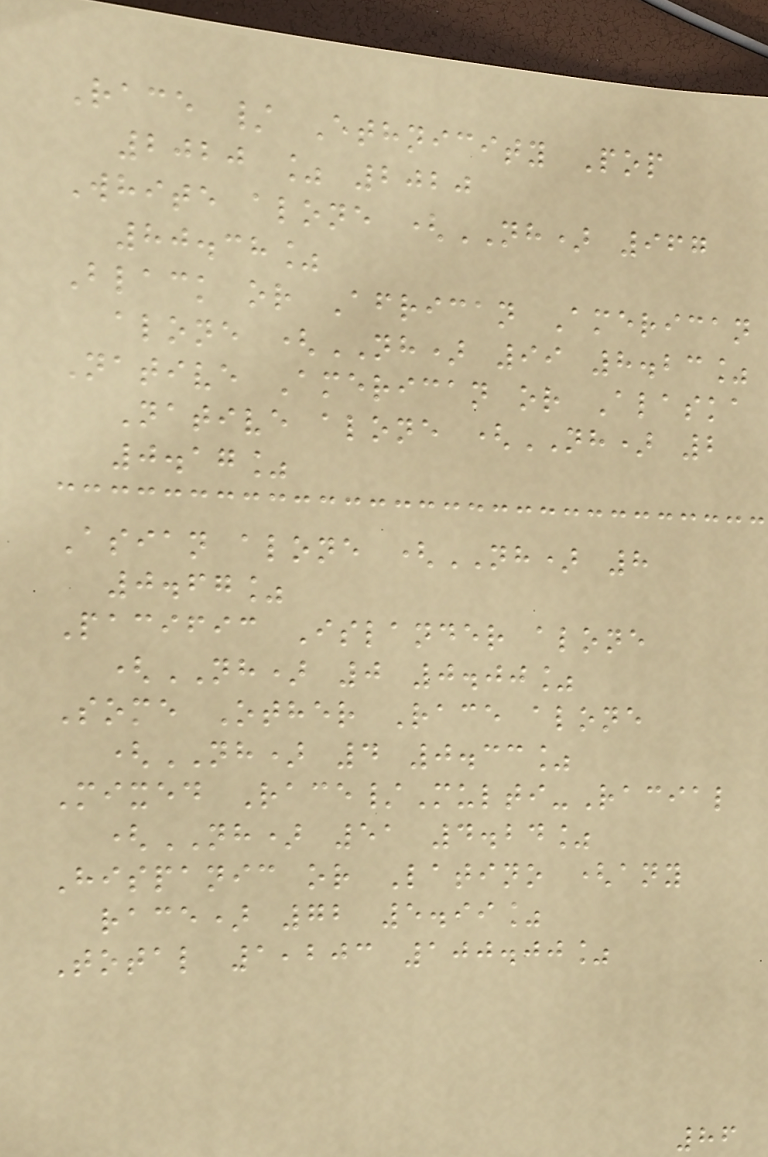Race / Ethnicity Pop
2020 % 2020
White alone (NH) 967
80.38%
Black or African American
alone (NH) 99 8.23%
Native American or Alaska
Native alone (NH) 2
0.17%
Asian alone (NH) 8
0.67%
Pacific Islander alone
(NH) 0 0.00%
Some Other Race alone
(NH) 4 0.33%
Mixed Race/Multi-Racial
(NH) 51 4.24%
Hispanic or Latino (any
race) 72 5.99%
Total 1,203 100.00%
86
